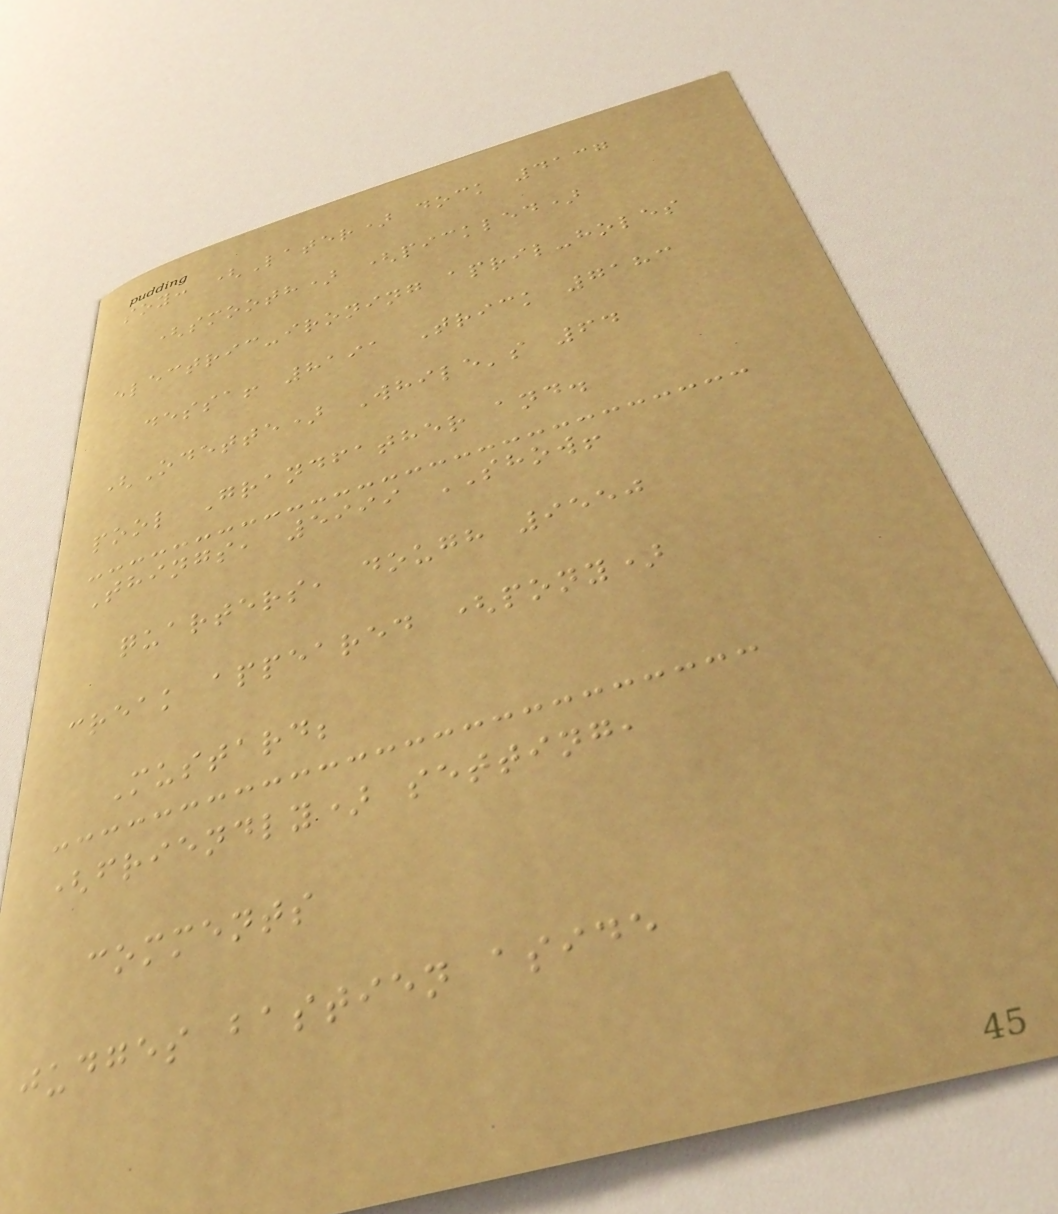soy: (Later) dock 4137
(smooth) (pickled)
electric-ironing april-holes
dessa! 8191 Trick 7183
(Odette) While's 64
pool Grandfather and.
Things, 5999 SHOW!
quarters, dough 9550
creak appeared (pony)
Mustard;
(friendly) setting,
comments
judges bastien aside
